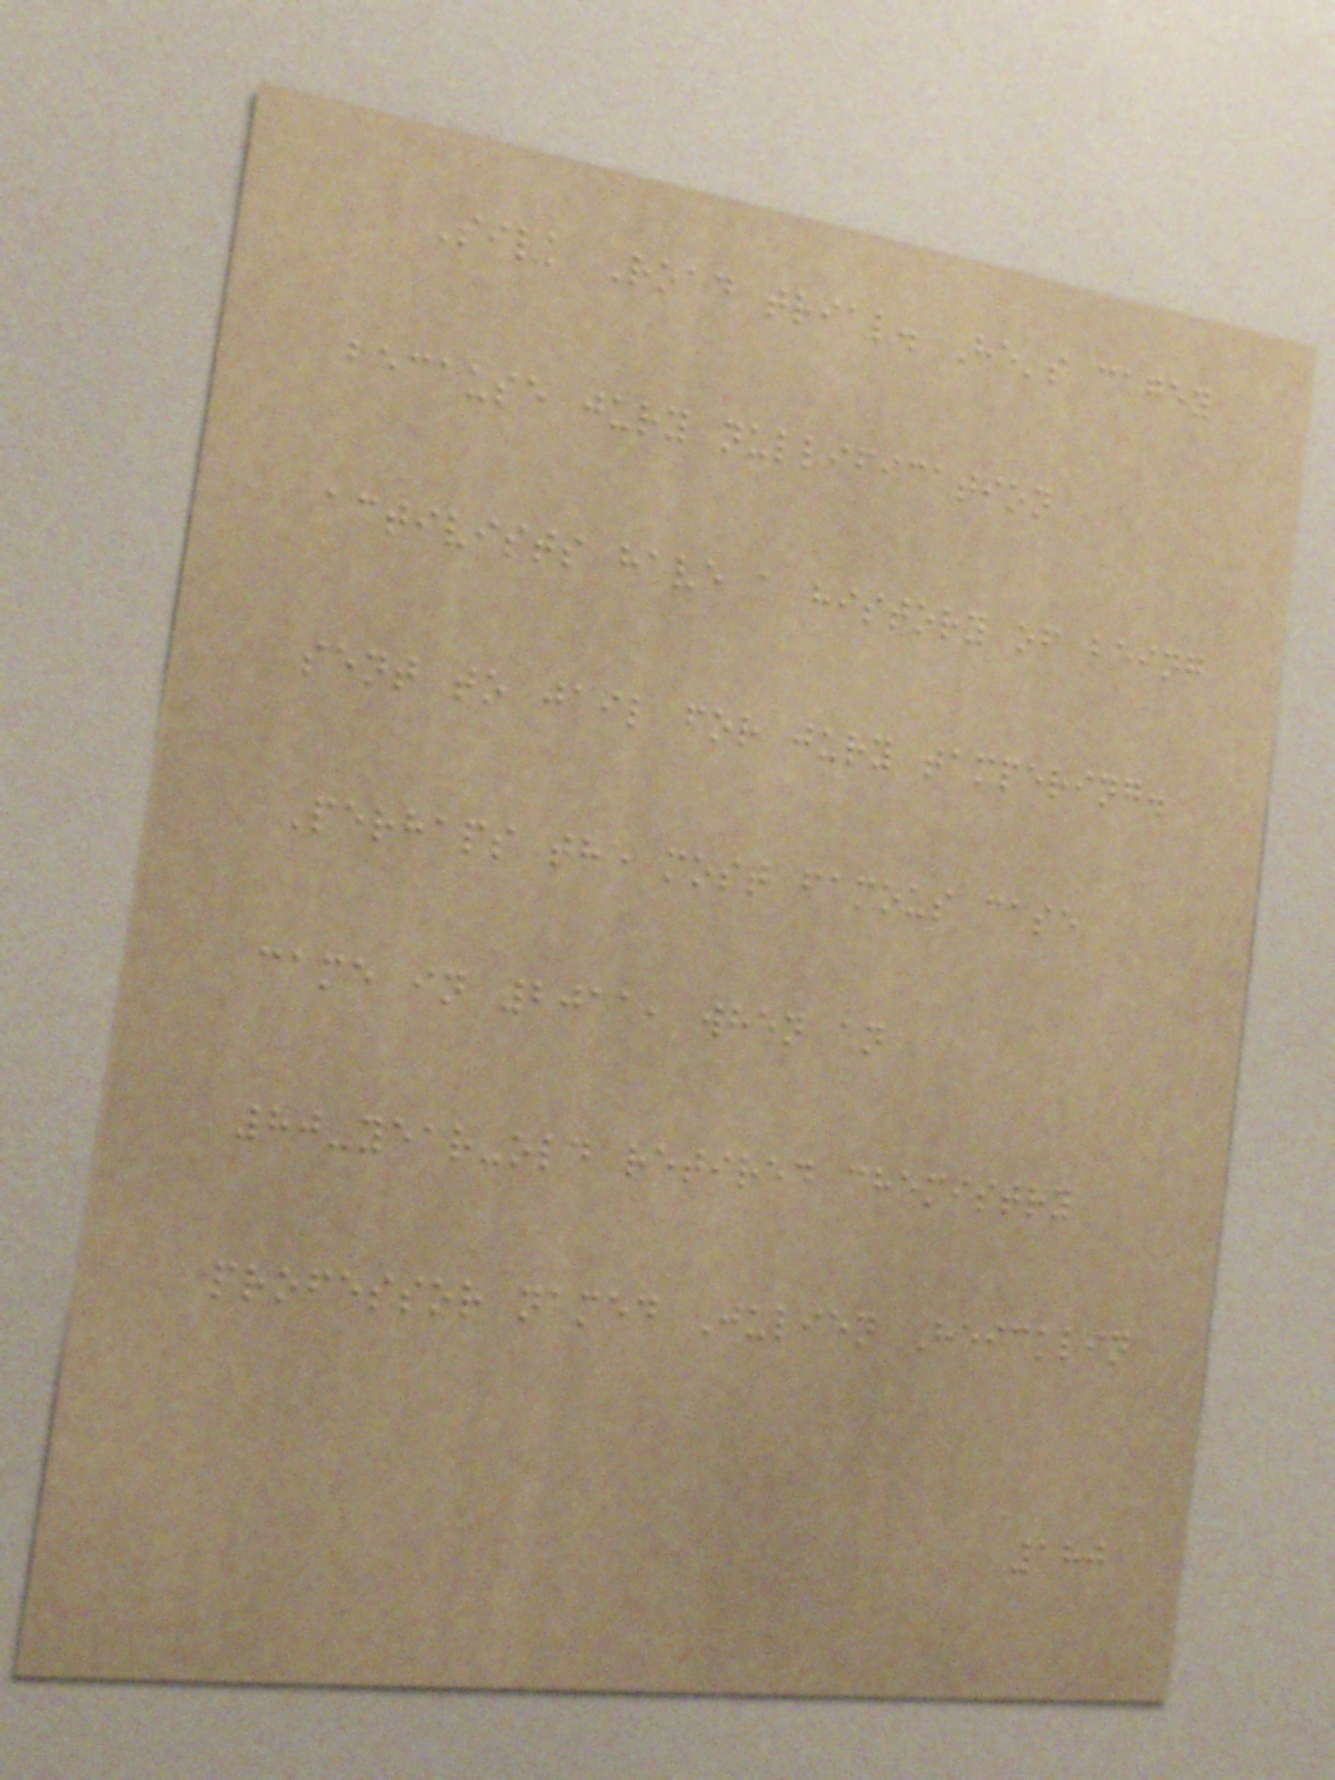Silk Road trial. He's cagey
because jury nullification
activists have a history of being
sent to jail for jury tampering.
Perhaps the most famous case
came in 2011, when an
80-year-old retired chemistry
professor named Julien Heicklin
180
